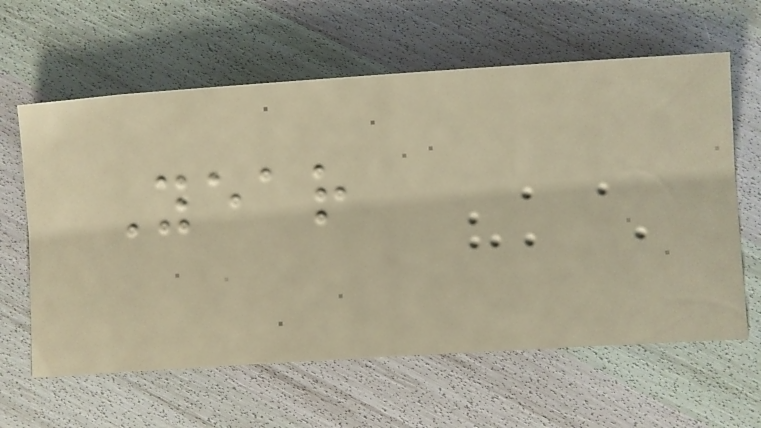Year
